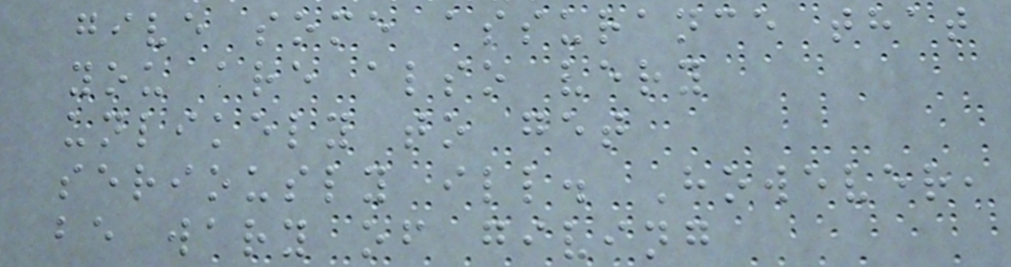give some assurance that
you are also very
unlikely to get
seriously ill. However,
be wary of giving
